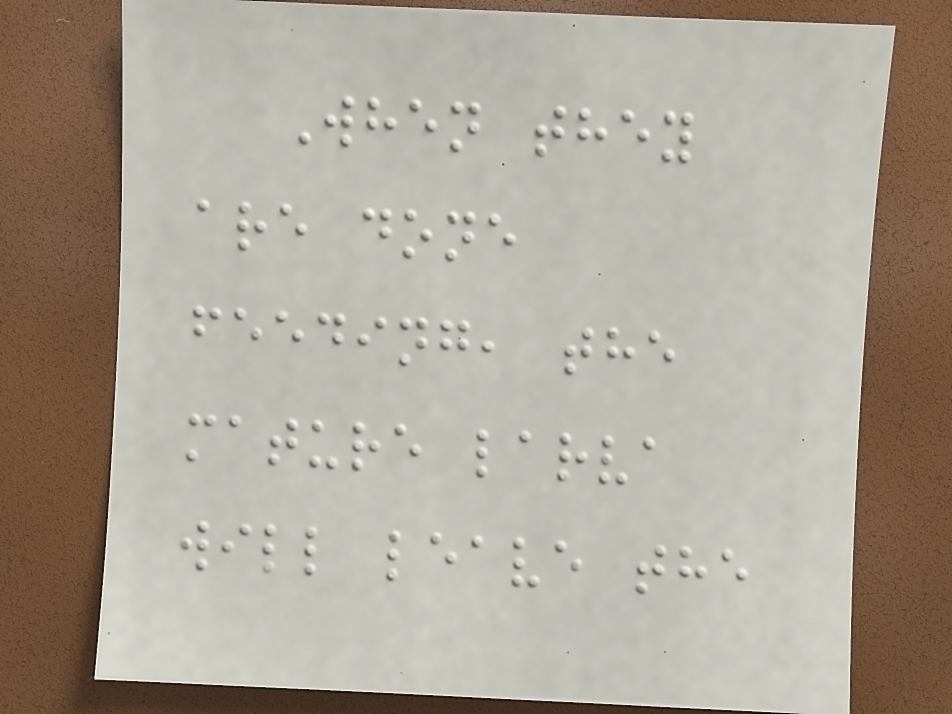When they
are done
feeding, the
mature larva
will leave the
